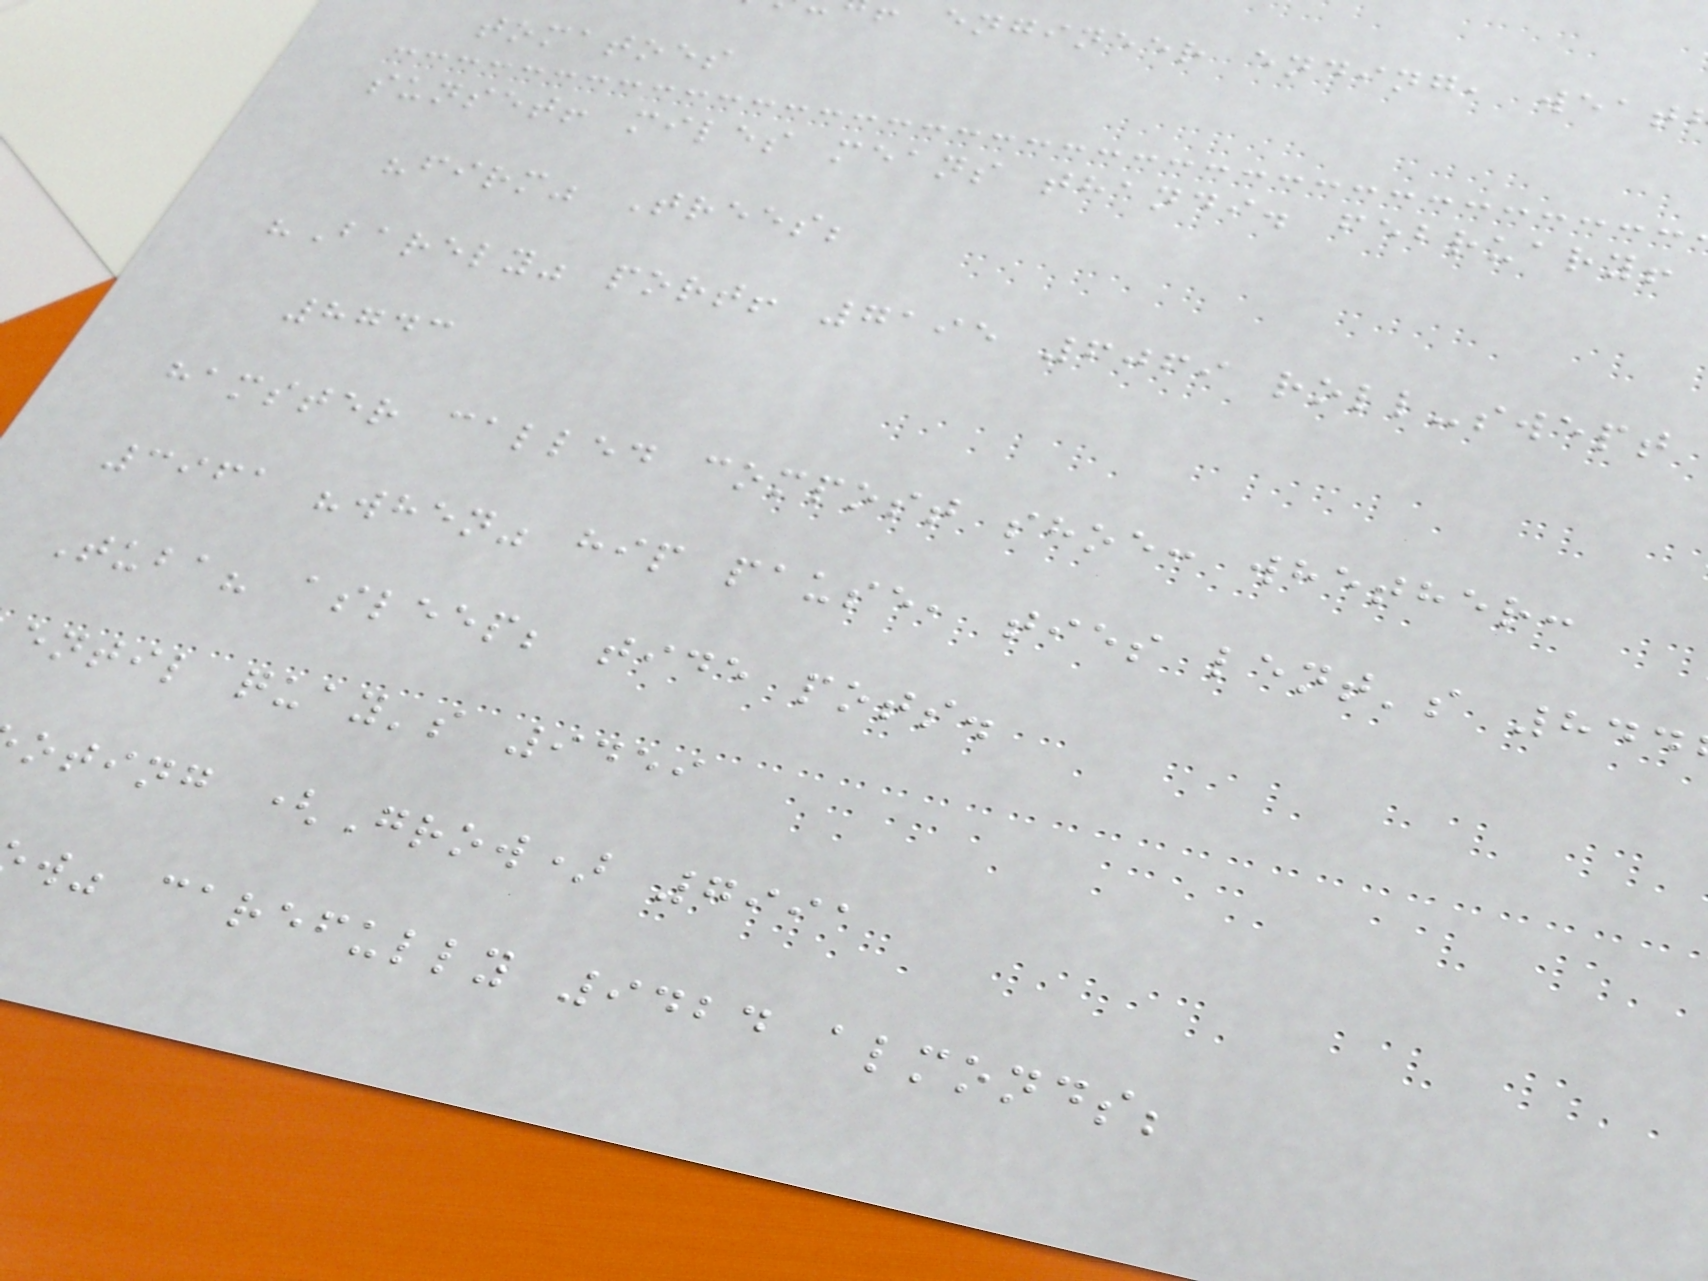engineer ending, weat
tomatoes
sunset! miles means thandi. february!
"firm" Trees;
"Barely" port! 7195 6069 roll-swept
8743
hamster called compost shoe: whether:
3961 "when" hip pause, ties lent's 844
Tuba? asleep; tide pots.
entil quay's 9459
oting (Grow) 7991
w" carefully 9424 almonds;
